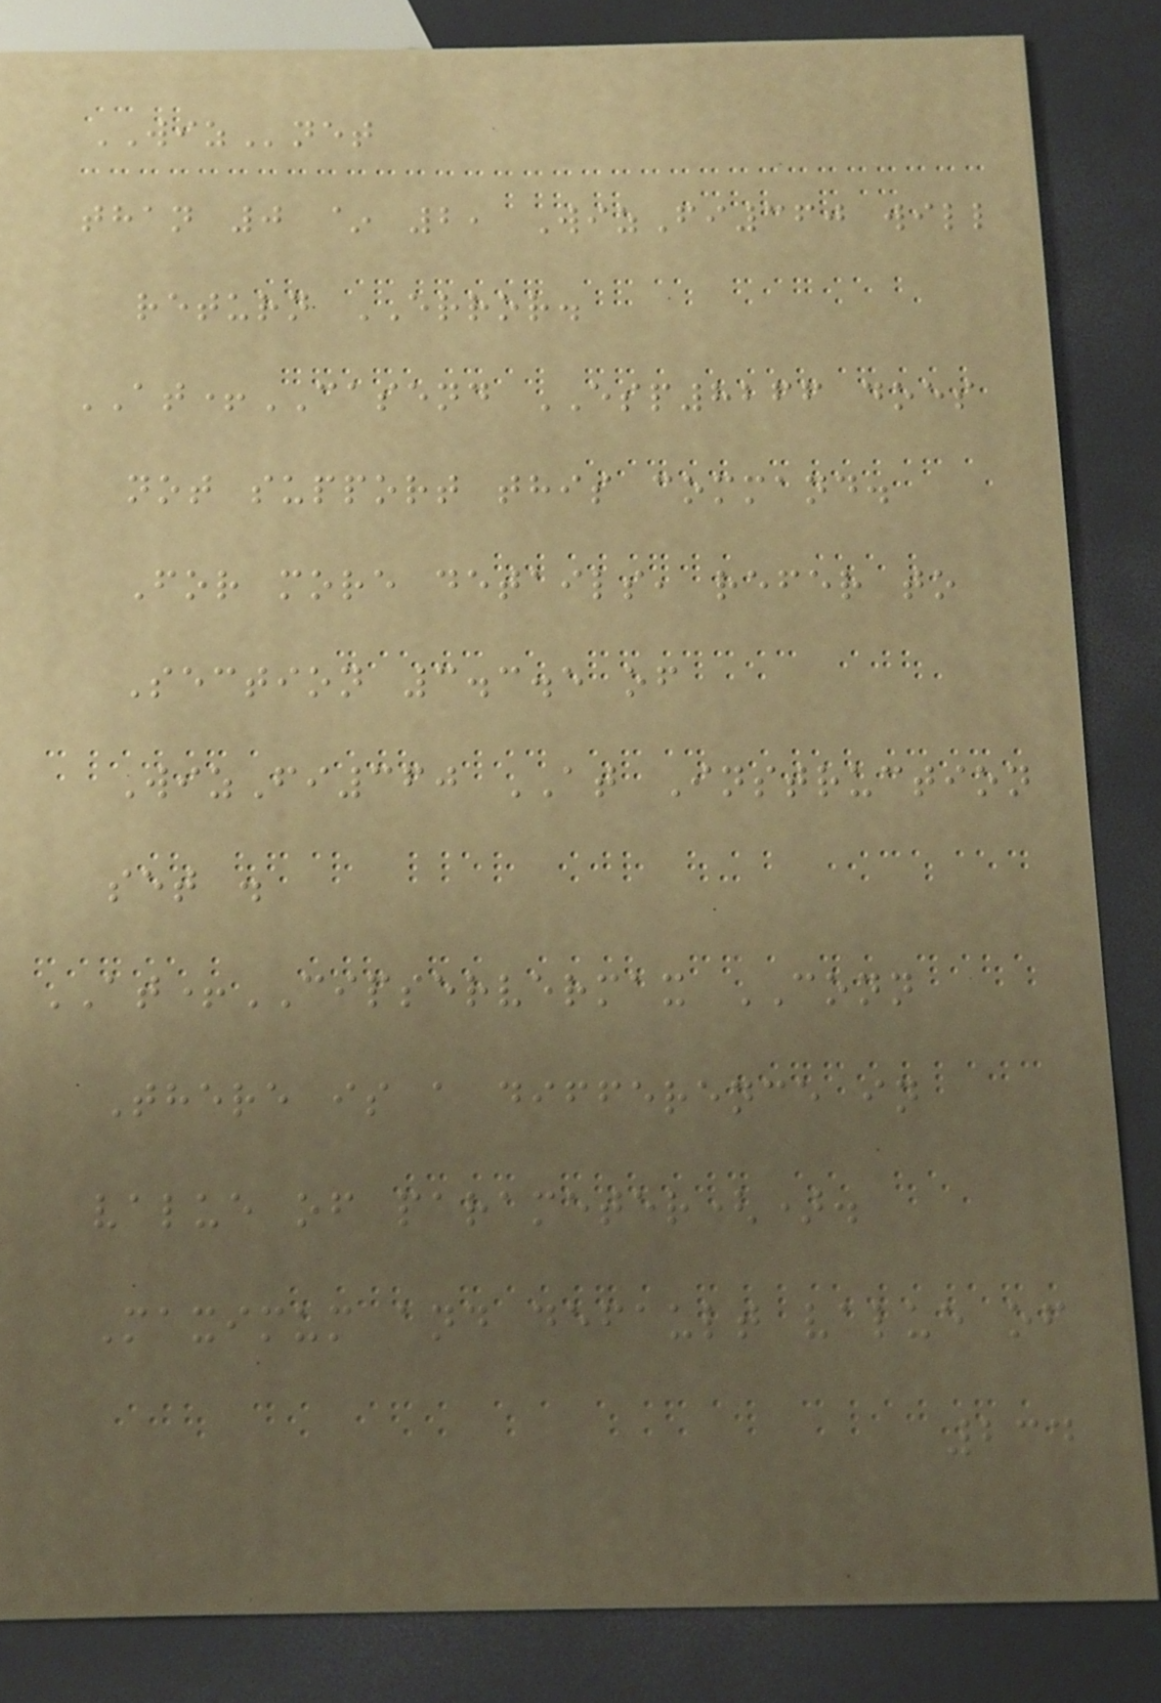WIZnet
than 0 ~ 2, WizFi360 will
return ERROR.
AT+CASEND ESP8266 does
not support this command.
For more details, refer to
Section 3.3.5 of
WizFi360 AT Instruction
set .
AT+CIPSERVERMAX CONN
There is a difference in
value of parameter().
Maximum and default value of
234
